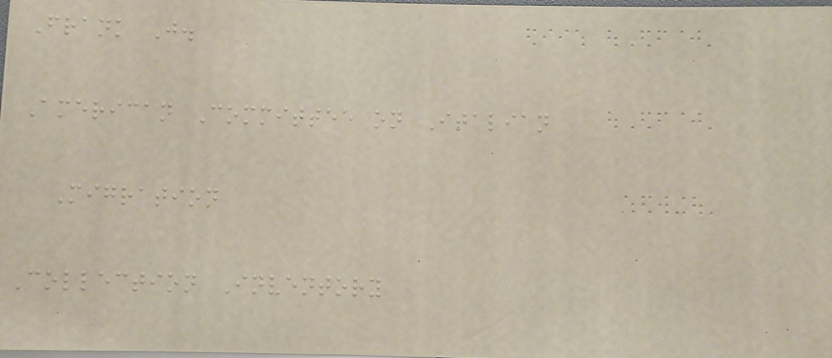Frank J.
American Committee on Italian
Migration
Collection Inventory
